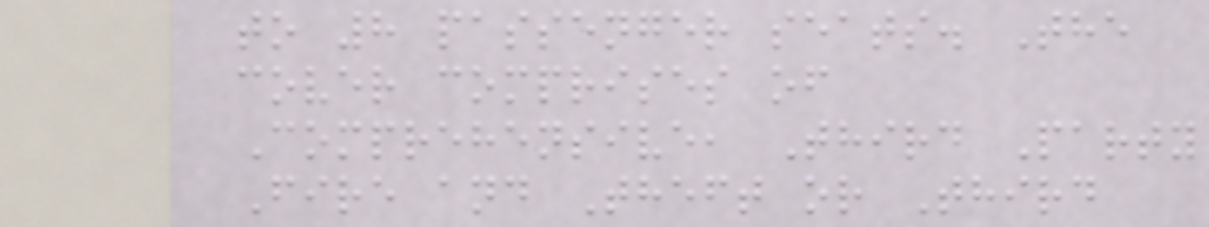to 8 passenger seats. The
cover comprises of
Comprehensive, Third Party
Fire and Theft or Third
